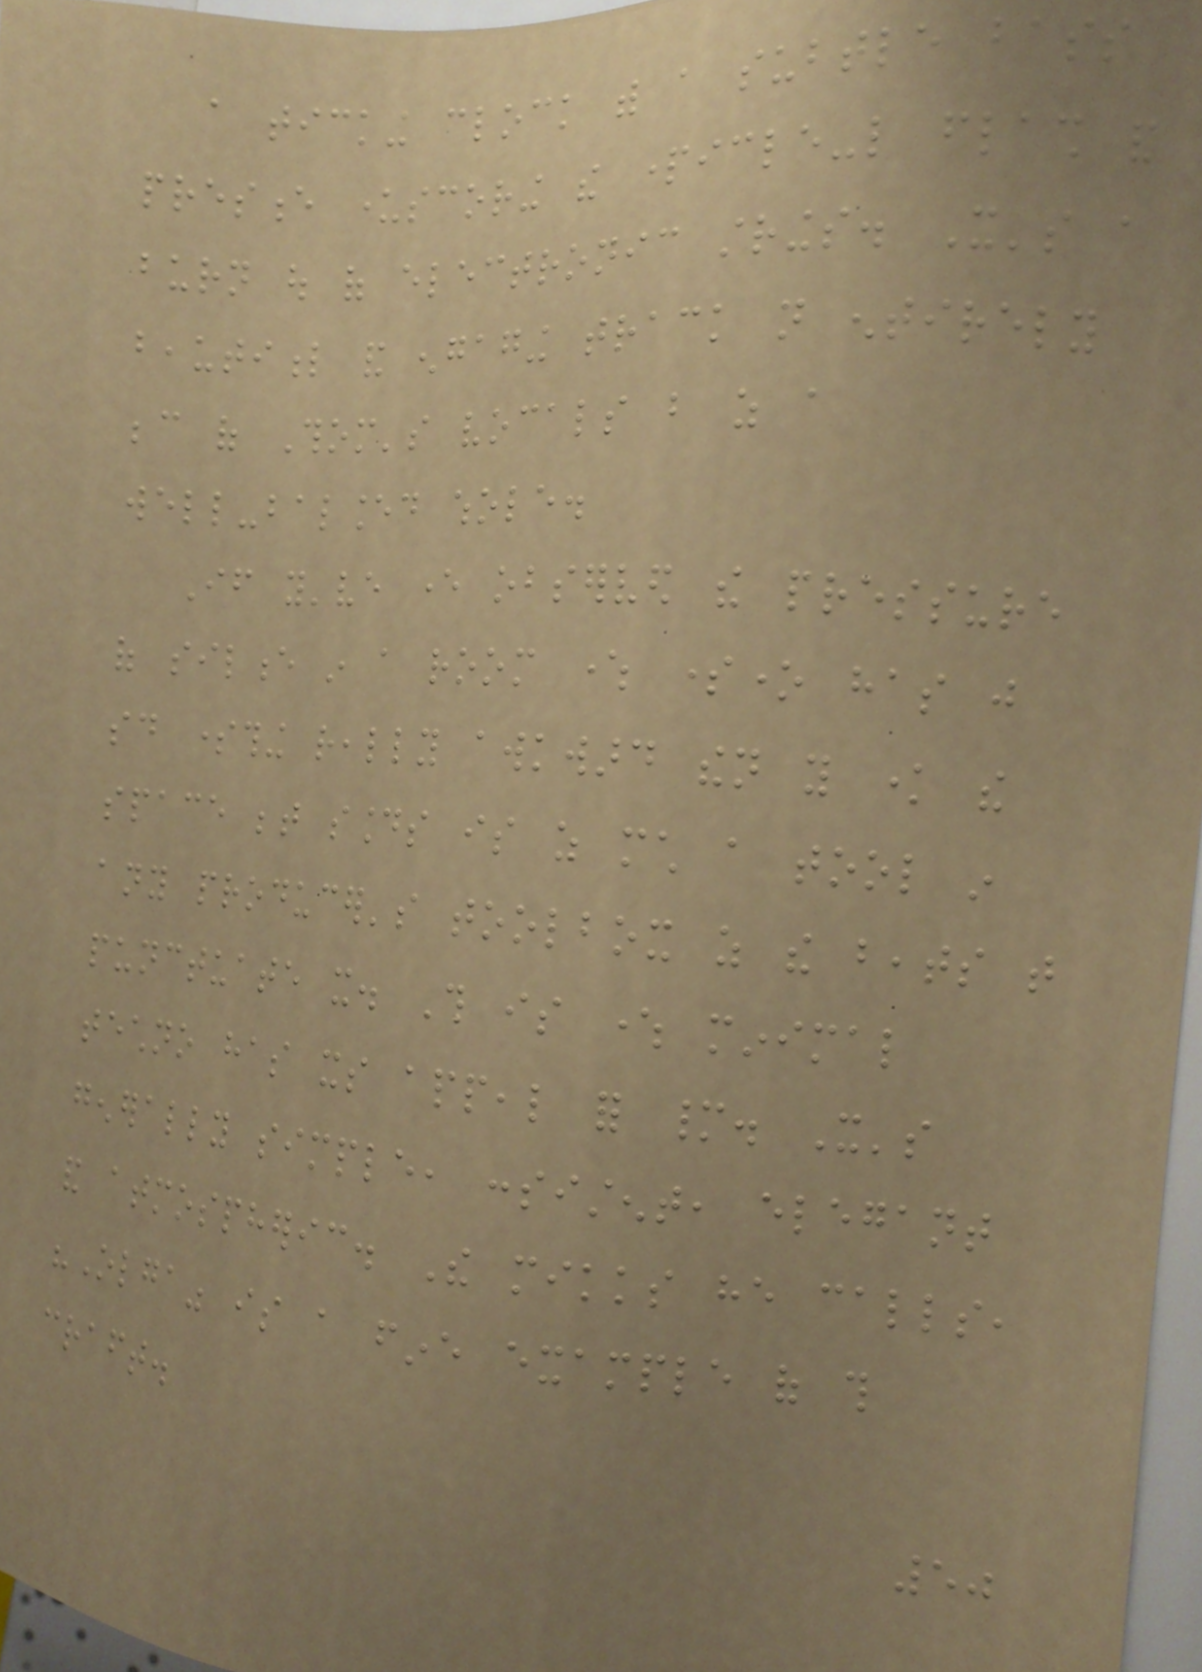a ticking clock with a subtle bass
presence underscoring the particle-like flash and
burn out of electronic strings. It's a
beautiful and engaging track not entirely
because of Thom's vocals but as a
well-balanced whole.
If you've ever observed the pressure
of silence in a room where someone has just
said something really awkward then you know the
space between sounds is as much a tool in
any producer's toolbox as the beats that
punctuate it. This is where minimal
techno has its appeal for many. It's
generally simple, consistent, elegant
and atmospheric. The mikks he calls,
"Olga" is a fine example of this
craft.
50
